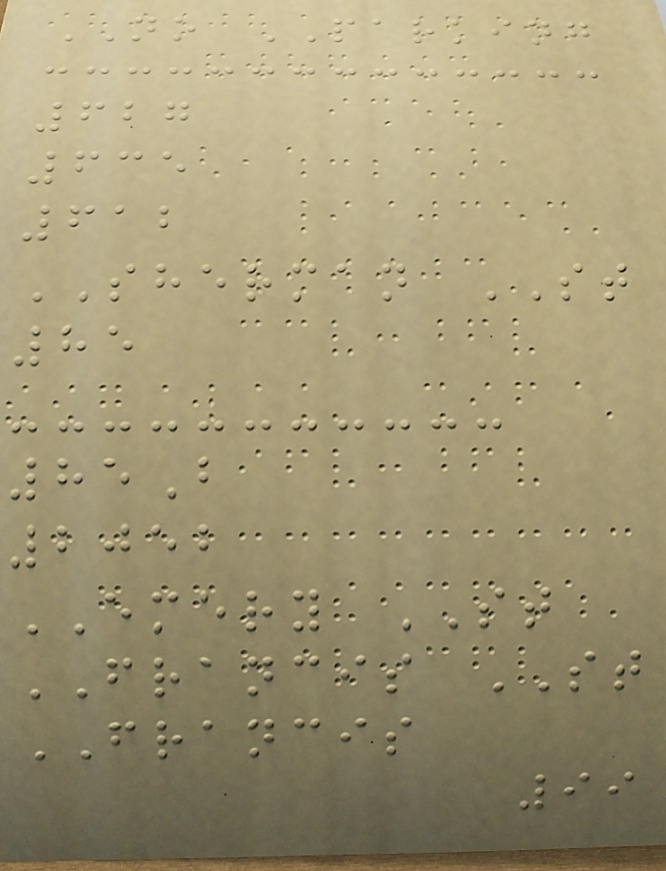NO PARKING
627
635
612
SHERMAN ST
85
85B
2052
EMERY ST
FRANCIS ST
FRANCIS
99
